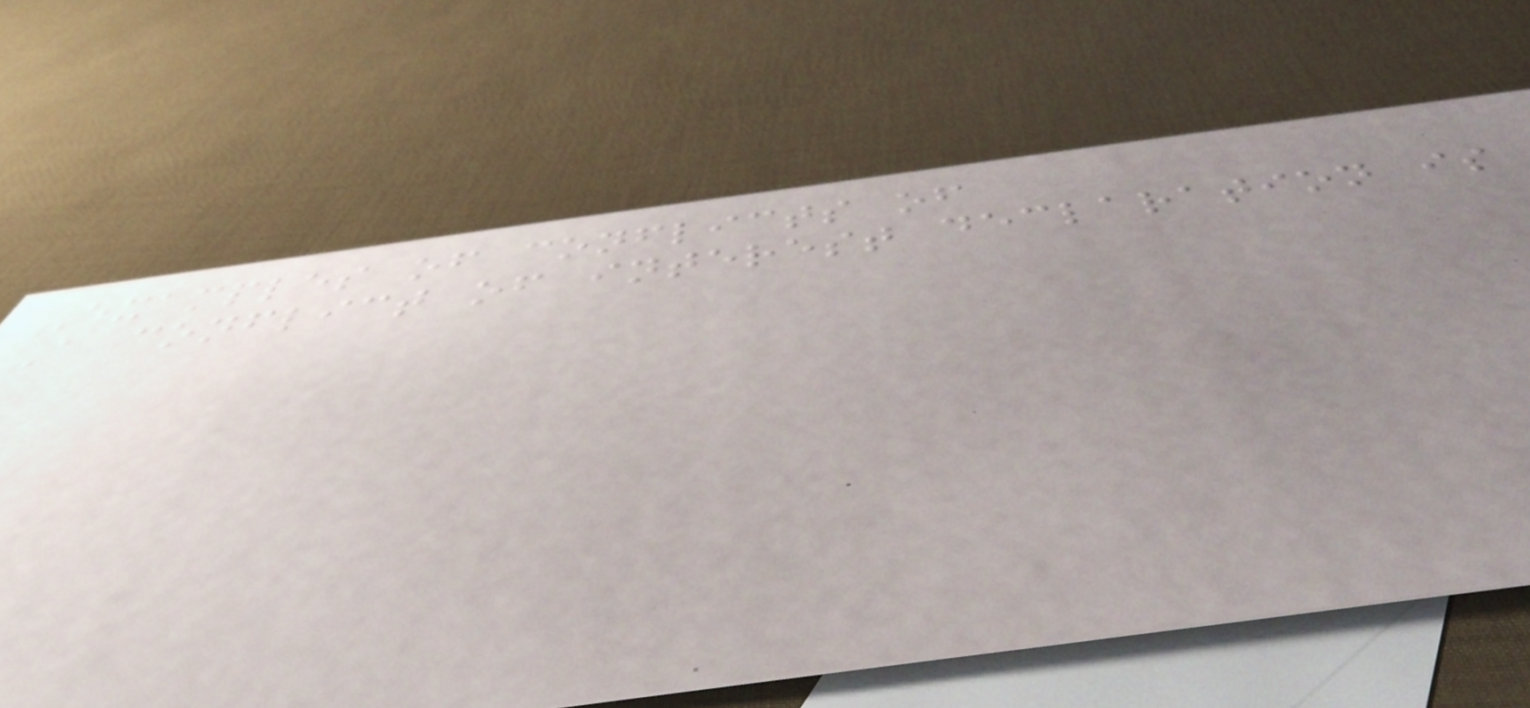Examples of conflicts of
A conflict of interest declaration is
